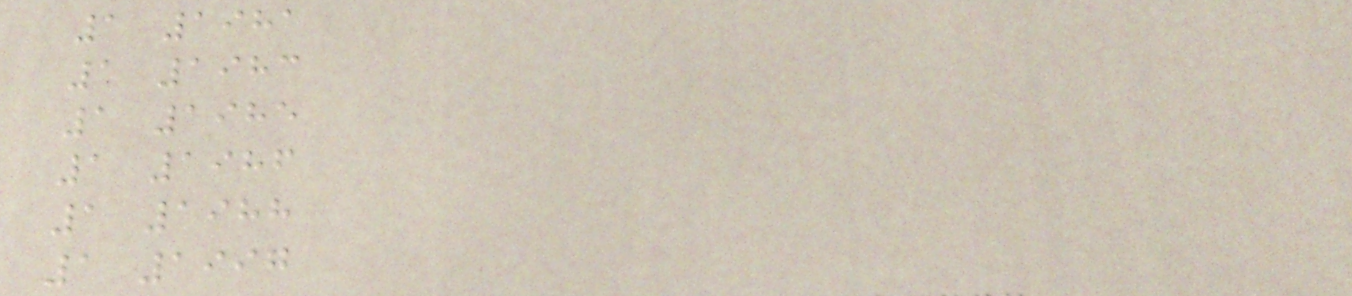1 1981
1 1983
1 1985
1 1986
1 1988
1 1997
